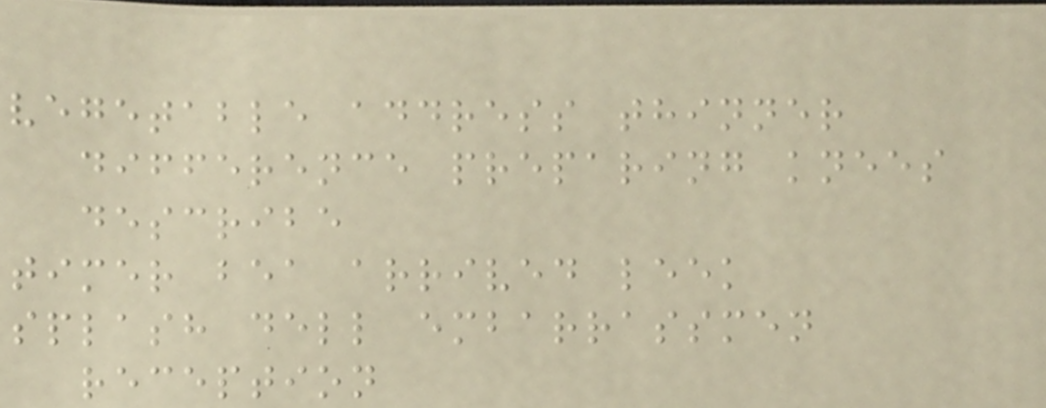vegetable address thinner
difference preparing knees
describe
timer bea arrived leek
splash dell embarrassmen
reception
